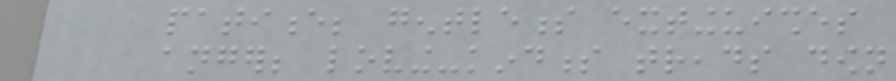patience; gentleness extinguishes
anger; loving-kindness treads down
